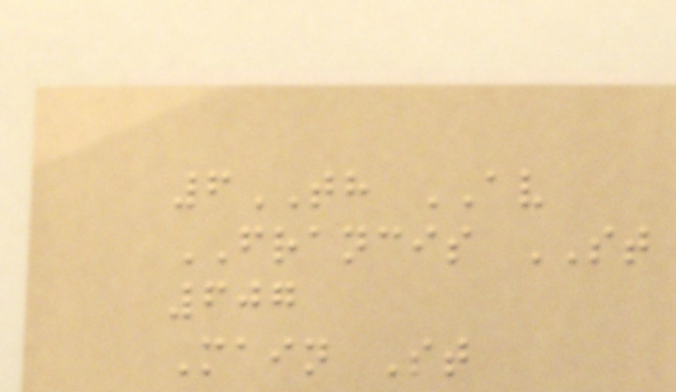6TH AV
FRANCIS ST
607
Main St
